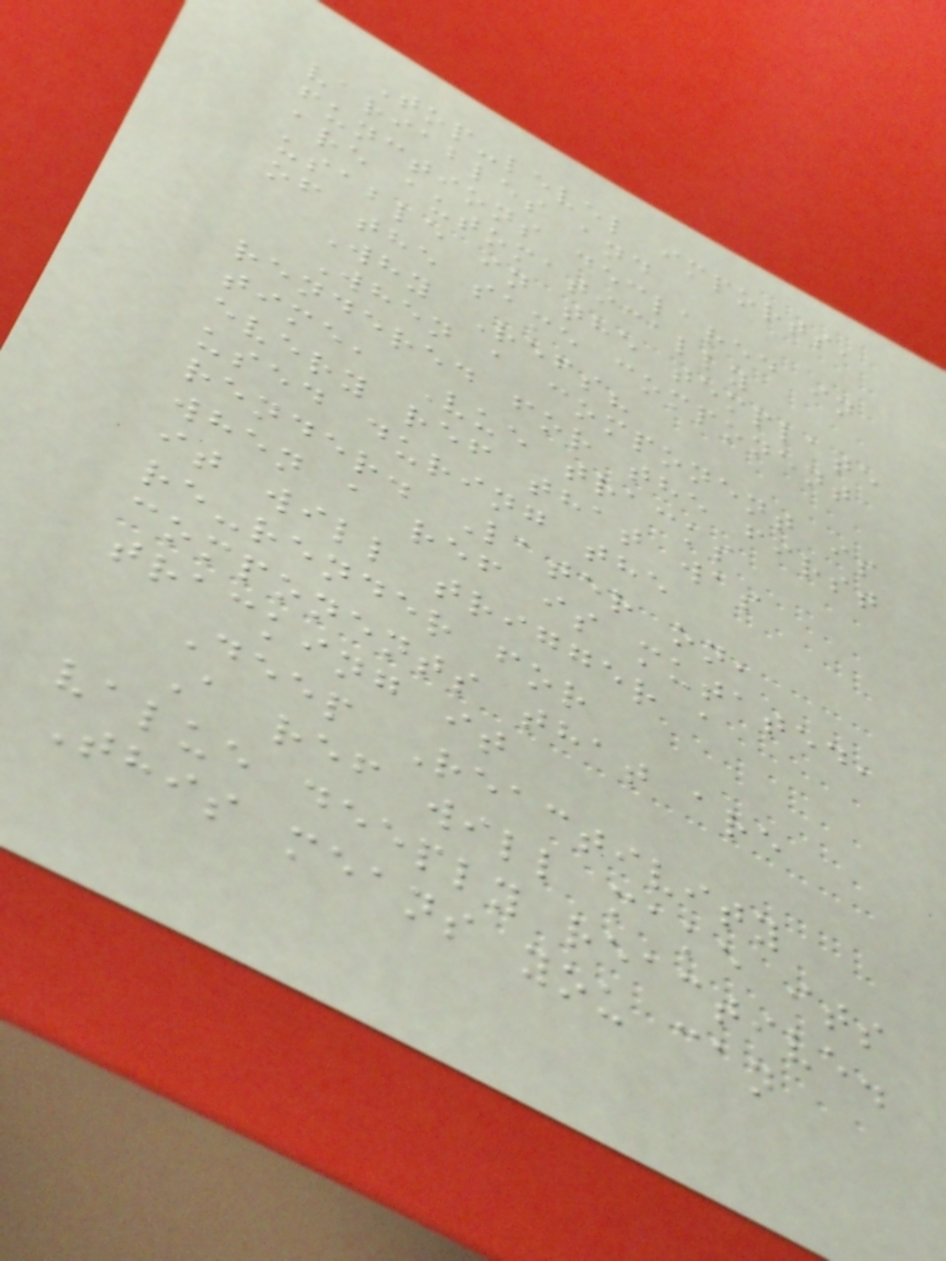Top-level imports,
variables and
functions declared in
are automatically
usable in the template
of the same component
Why Refs?
When a component is
rendered for the first
time, Vue tracks
every ref that was
used during the
render. Later on,
when a ref is mutated,
it will trigger a
re-render for
components that are
tracking it
Deep Reactivity
A ref will make its
value deeply reactive.
This means you can
